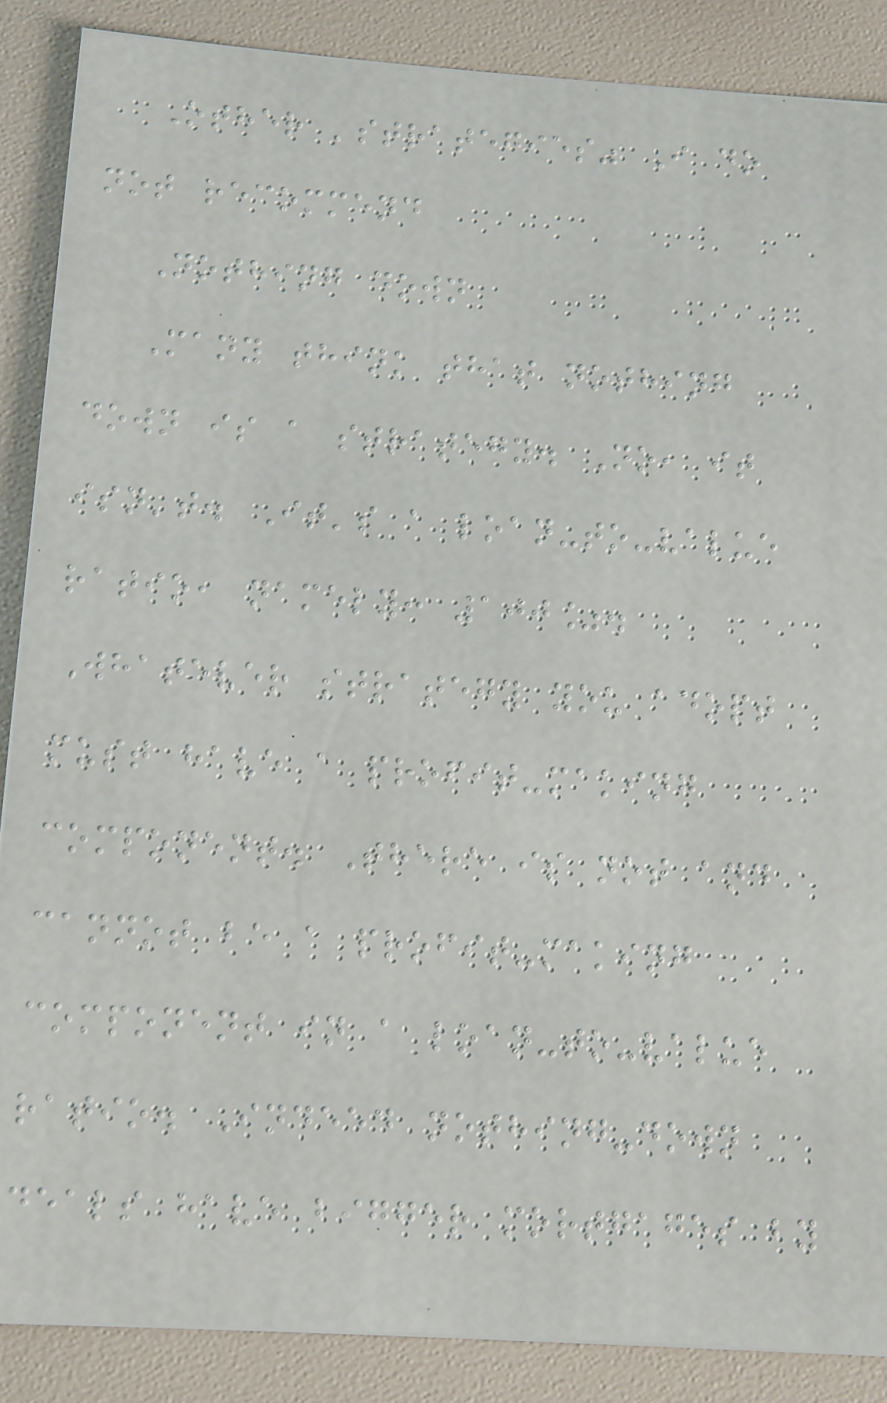Other 'strategies" I do
not recommend
Nothing down
Many think that nothing
down is a strategy. No, it
isn't. It's a loan-to-value
ratio, namely: 100%.
Whatever strategy you adopt
must have a profit-making
component. There is not and
cannot be a profit-making
component in a loan-to-value
ratio. Indeed nothing-down
deals have bigger mortgages by
